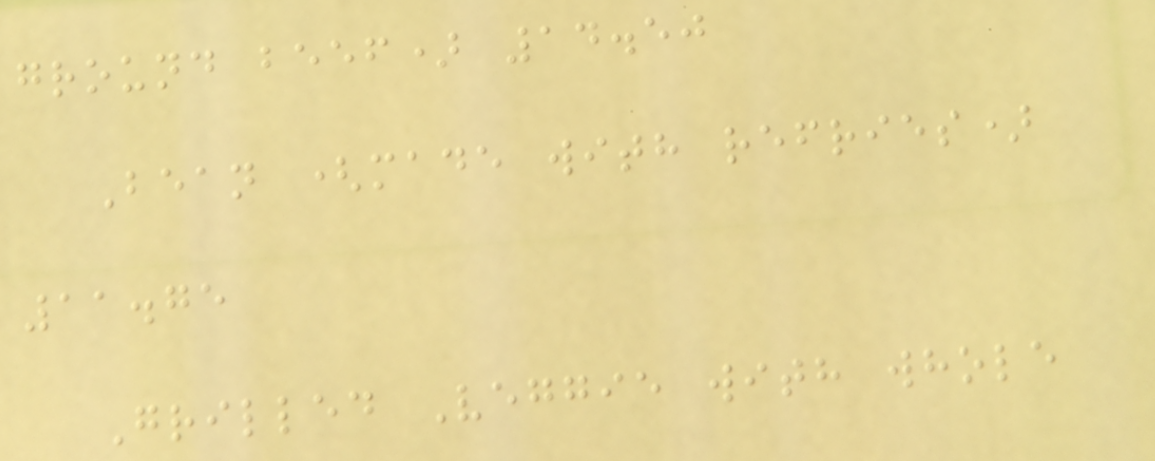ground beef) 14.50
Bean (made with refries)
11.75
Grilled Veggie with whole
